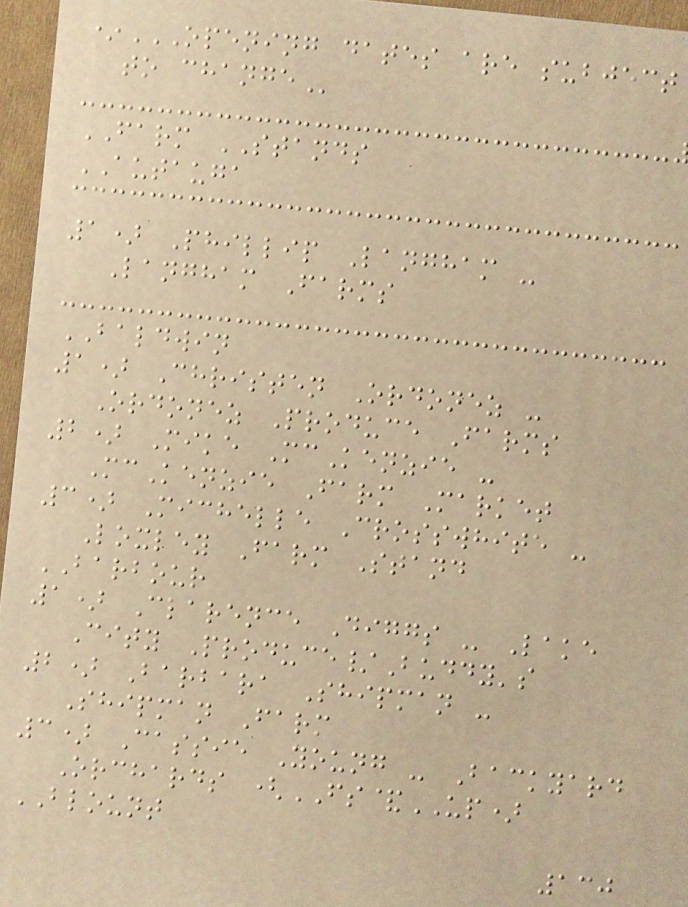*OPENING DATES ARE SUBJECT
TO CHANGE
FARM STANDS
AUTAUGA
1) Phillip Langham -
Langham Farms
BALDWIN
1) Christen Ordonez -
Ordonez Produce Farms
2) Mike McKenzie -
McKenzie Farm Market
3) Michelle Crosswhite -
Loxley Farm Stand
BARBOUR
1) Clarence Diggs - Lake
City Produce/Buddy's
2) Barbara Shipman -
Shipman Farm
3) Cassie Young - Backyard
Orchards (FS&UP)
BLOUNT
130
